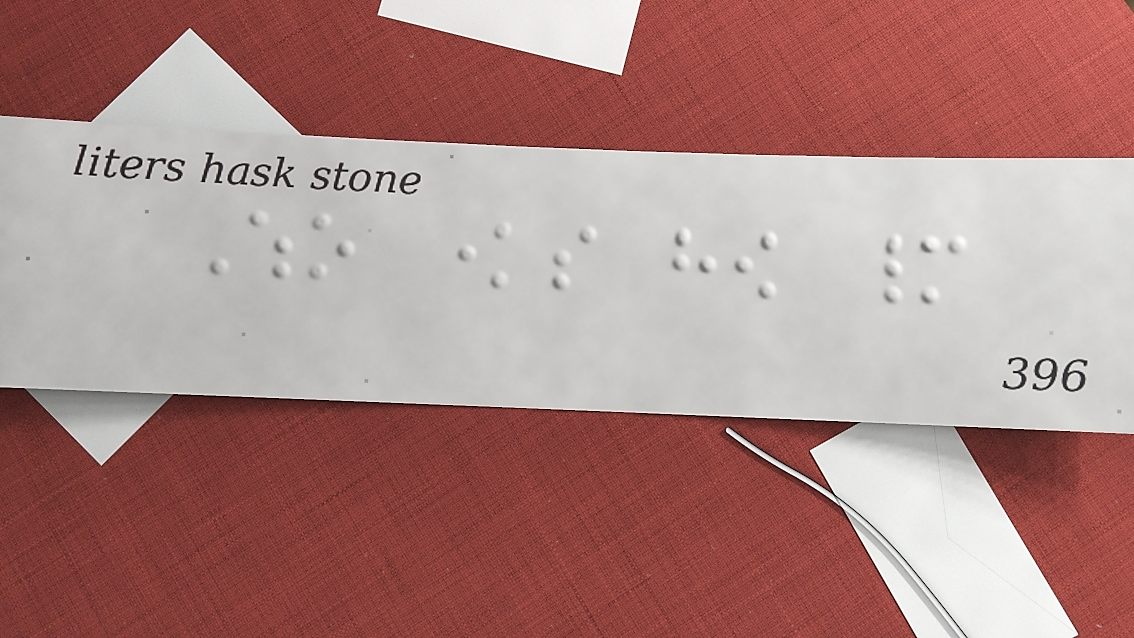Who knows how many
